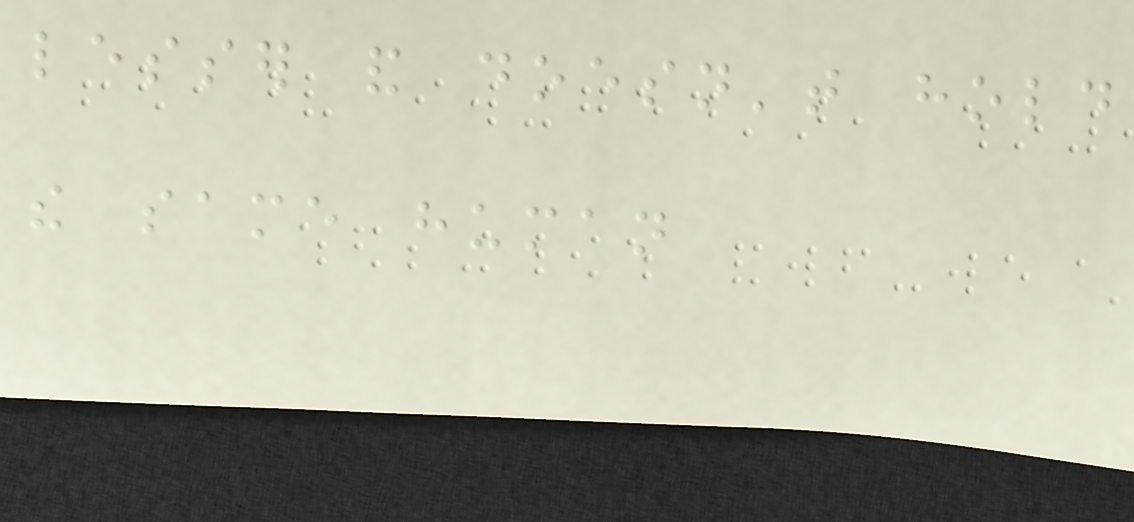lesser and doesn't hold
the same human
